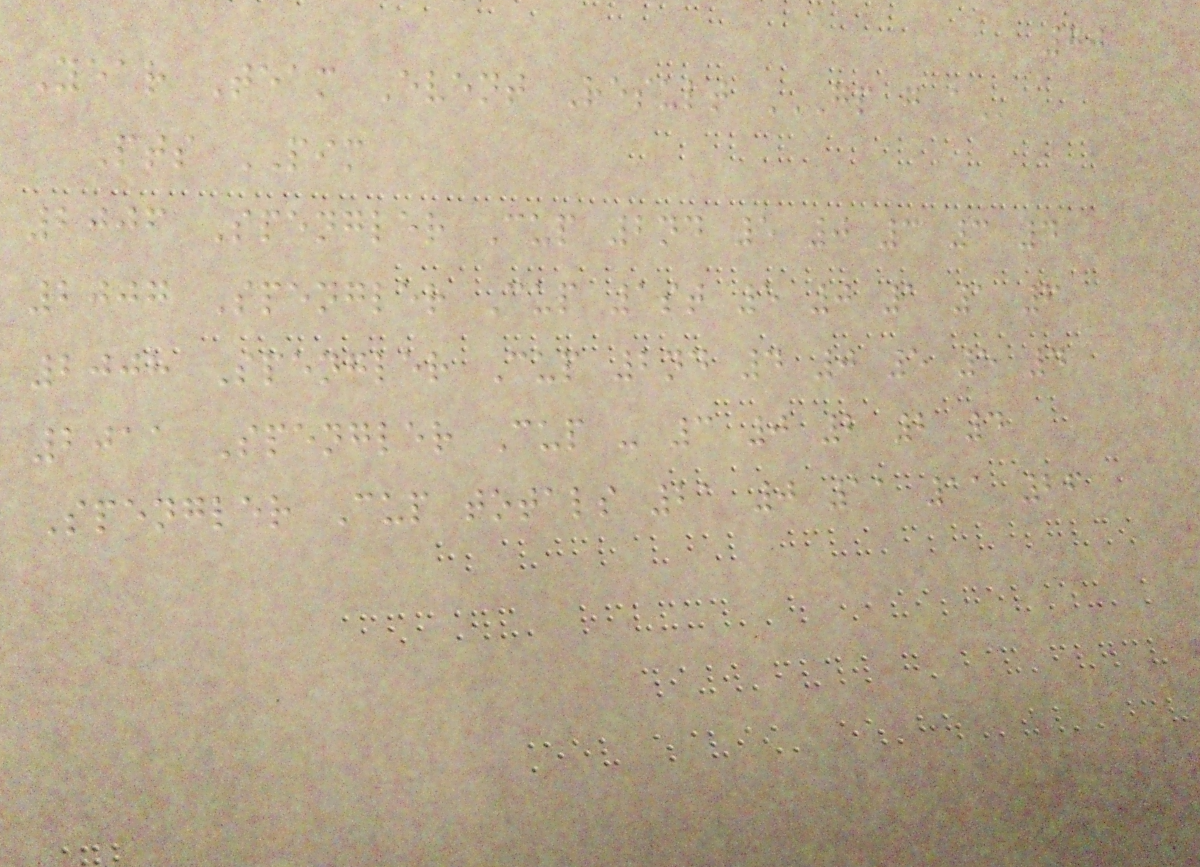70
Year Team Event Result GP G A
Pts PIM
2006 Spengler Cup 2nd 5 0 3 3 4
2007 Spengler Cup 1st 5 0 1 1 6
2008 Spengler Cup 2nd 4 0 5 5 4
2011 Spengler Cup - 3 0 2 2 4
Spengler Cup totals 21 0 11 11 26
